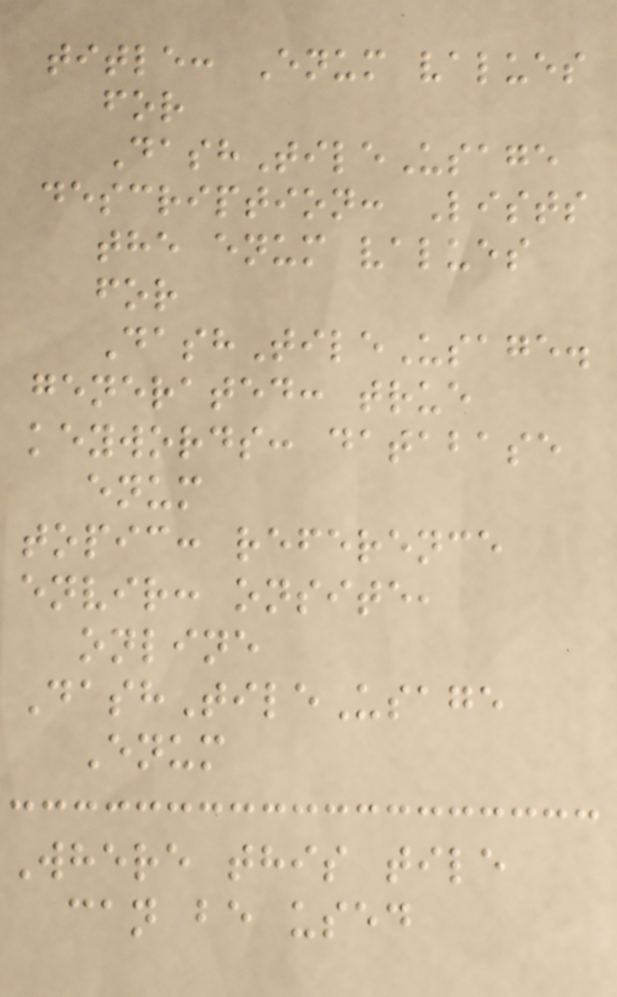title: Enum values
for
DashTileUsage
description: Lists
the enum values
for
DashTileUsage.
generated: true
keywords: database
enum
topic: reference
envir: onsite,
online
DashTileUsage
Enum
Where this tile
can be used
